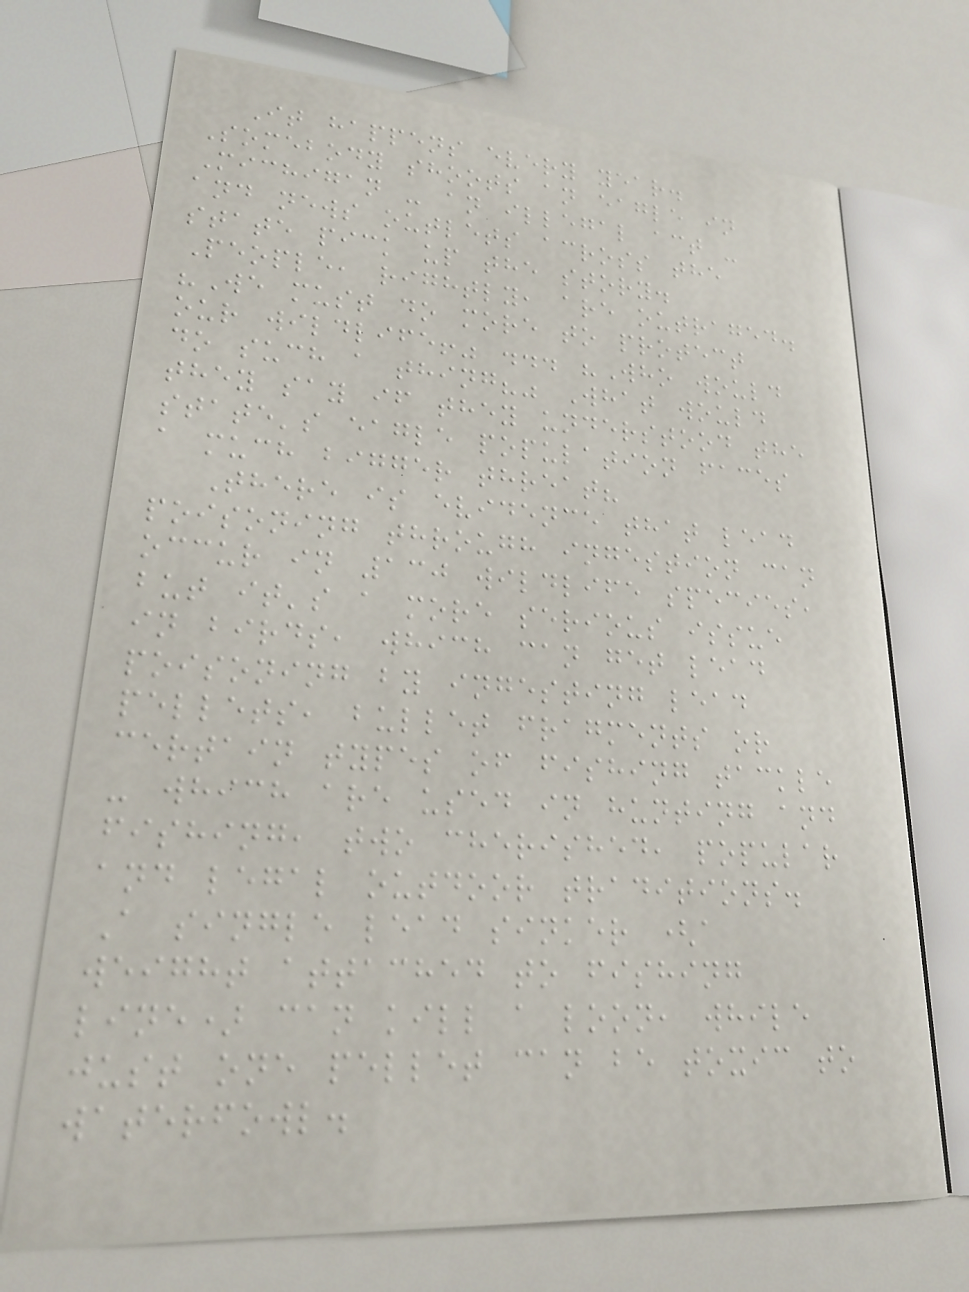It happens every year.
Somebody shoots an eagle in
Michigan - an illegal act -
and news outlets across the
state pick up the story.
People, rightly, are outraged.
"We must do more to protect
our wildlife!" ... "Who would
do such a thing?" What would
they say if they understood the
state's eagle population faces
a much bigger threat?
There is evidence that lead
poisoning through ingestion can
occur in 130 wildlife species,
but it's a more serious issue
in birds, which can get lead
poisoning by ingesting lead
pellets, bullet fragments or
certain types of fishing tackle
- which are used in hunting and
fishing, two cherished, popular
and legal outdoor traditions.
A single lead sinker (a
weight attached to fishing
line) can kill a loon, while
just one pellet can be toxic to
waterfowl.
